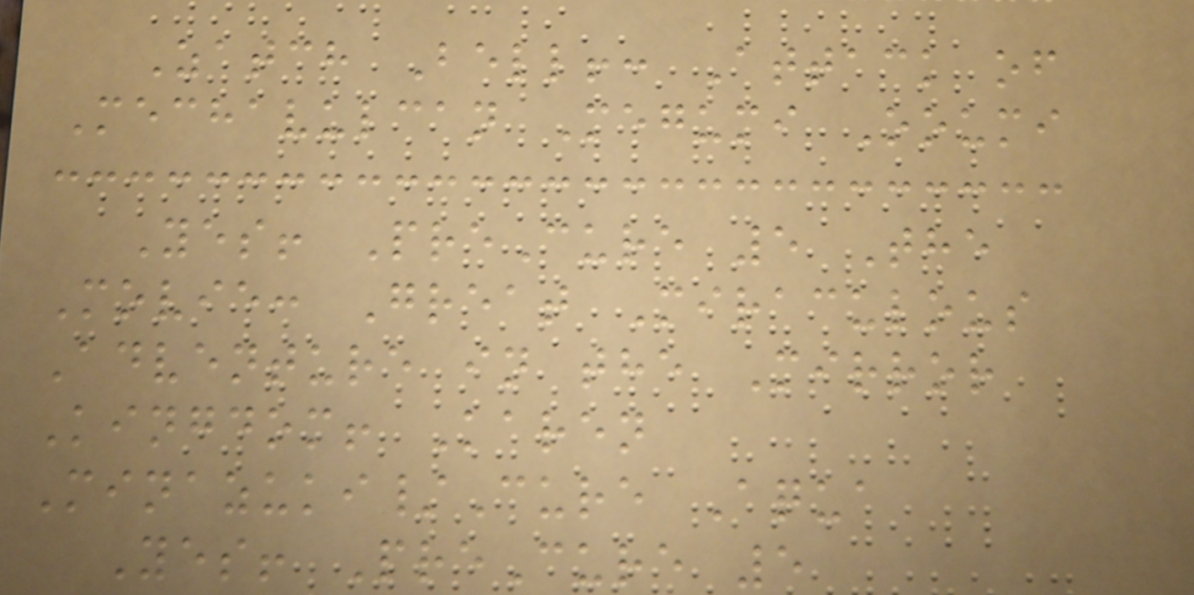Zatch Bell!: Attack of
Mechavulcan Megumi Ooumi
Yes! PreCure 5 The
Movie: Great Miraculous
Adventure in the Mirror
Kingdom! Karen
Minazuki/Cure Aqua
Yes! PreCure 5
